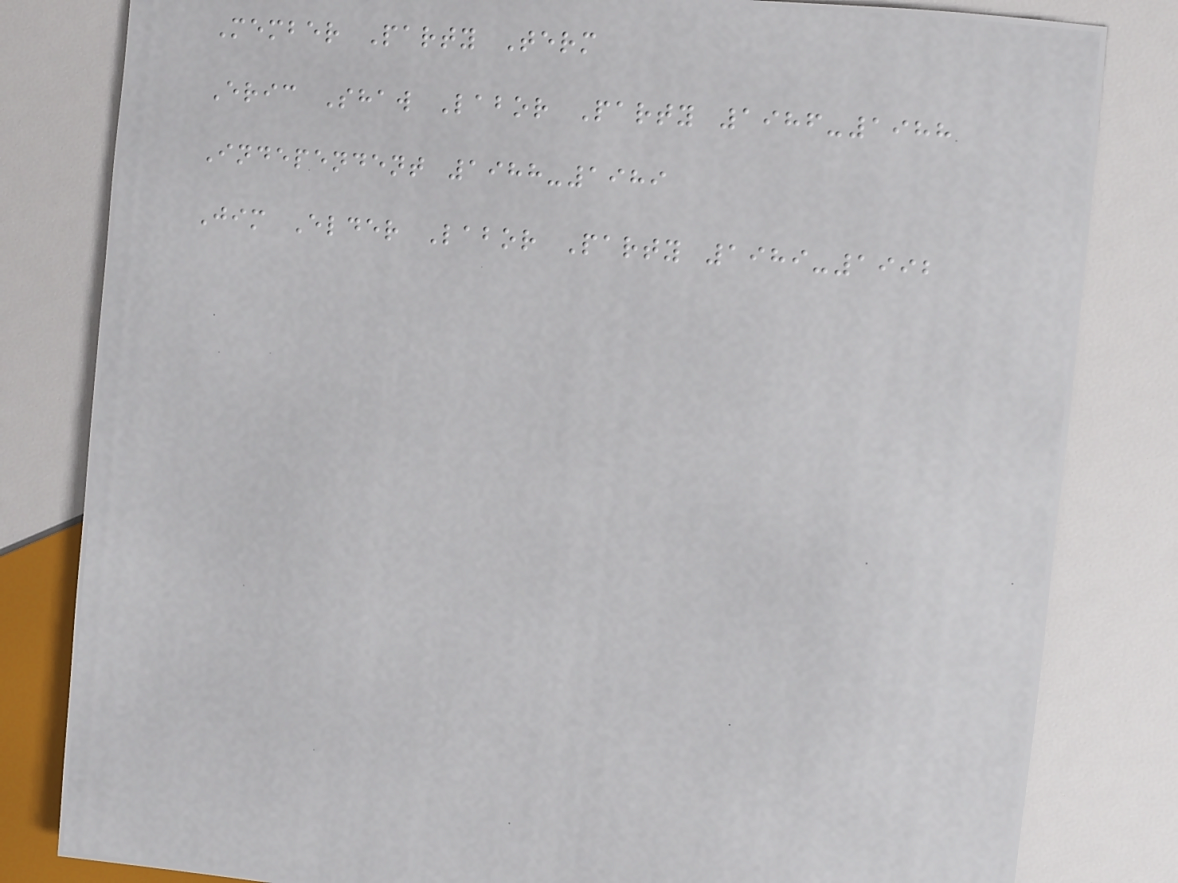Member Party Term
Eric Shaw Labor Party 1986-1988
Independent 1988-1989
Jim Elder Labor Party 1989-1992
